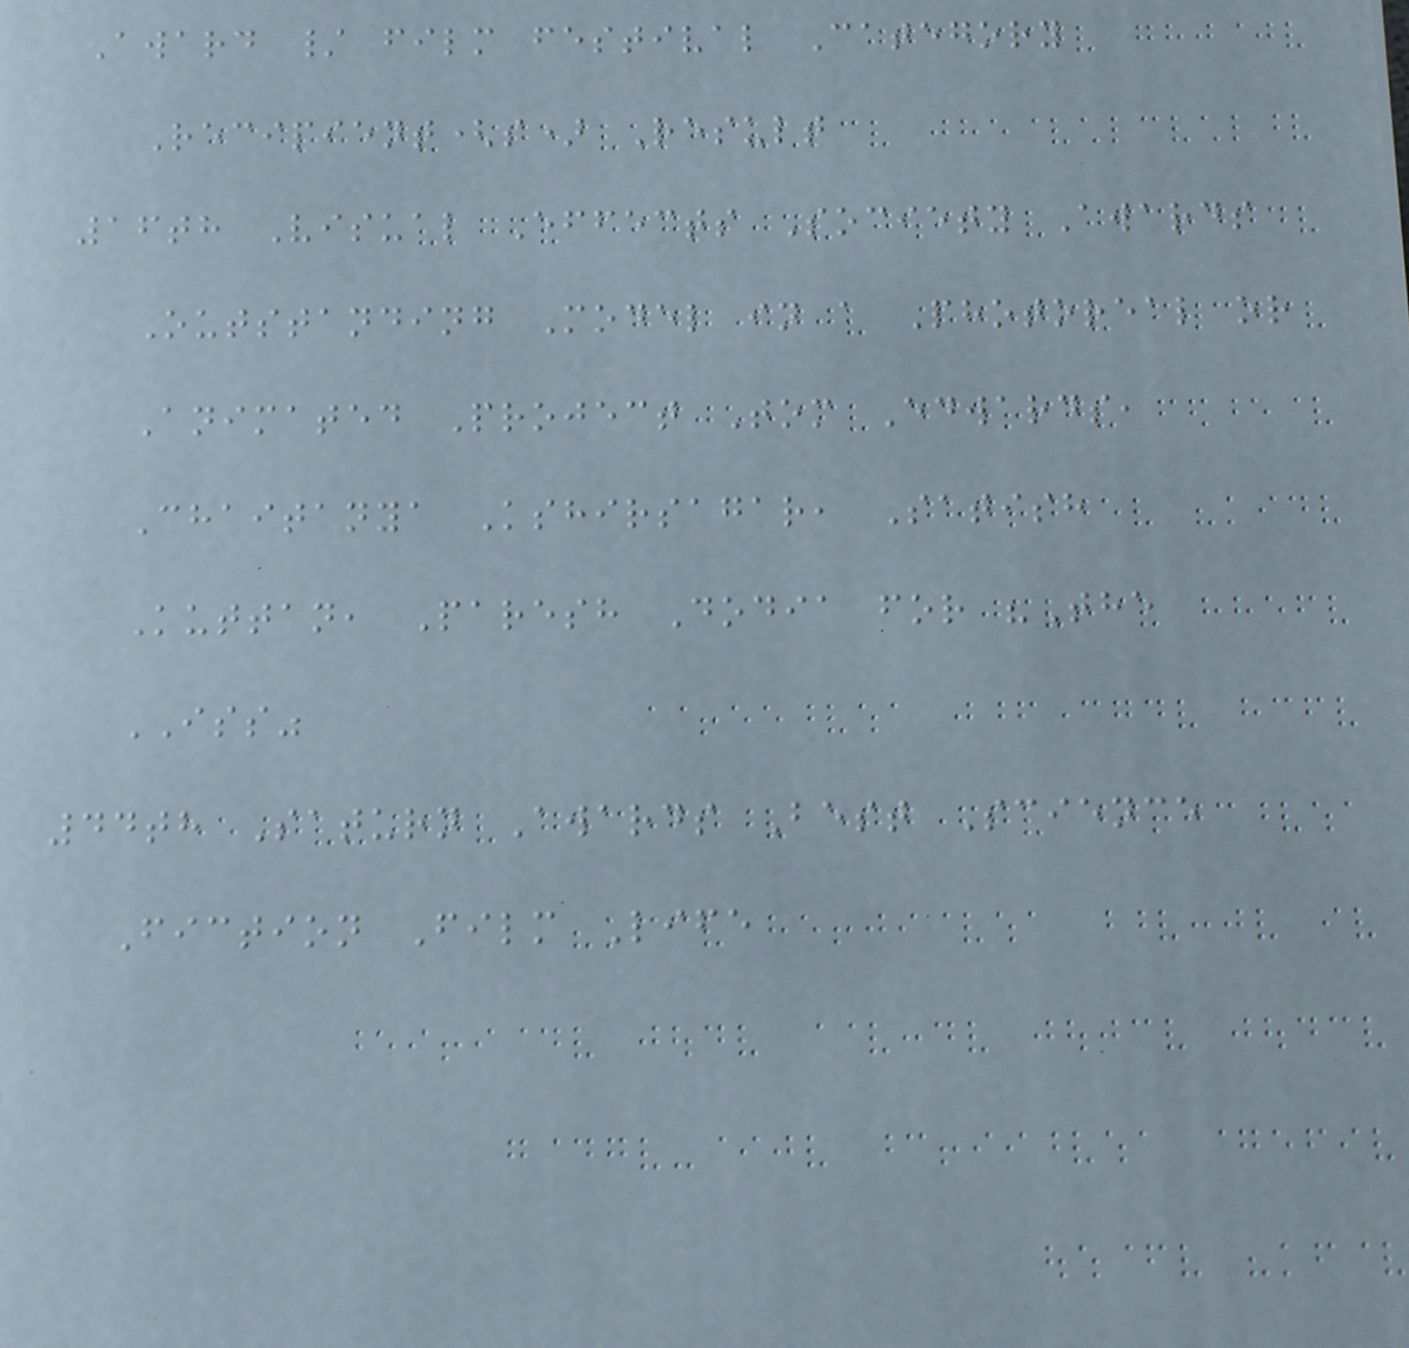Award / film festival Category
Recipient(s) Result
16th Visual Effects Society Awards
Outstanding Model in a Photoreal or
Animated Project Tom Edwards,
Chaitanya Kshirsagar, Satish
Kuttan, Paresh Dodia for "The
ISS"
44th Saturn Awards Best Science
Fiction Film Life
